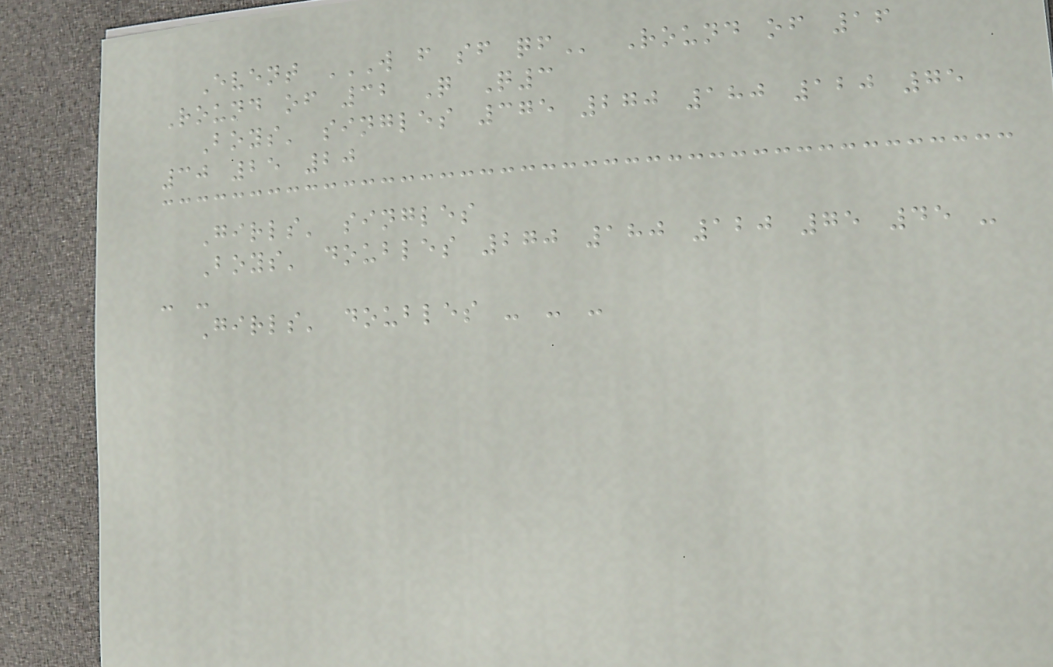Event W F SF QF Round of 16
Round of 32 Q Q3
Boys' singles 375 270 180 120 75
30 25 20
Girls' singles
Boys' doubles 270 180 120 75 45 -
- -
Girls' doubles - - -
